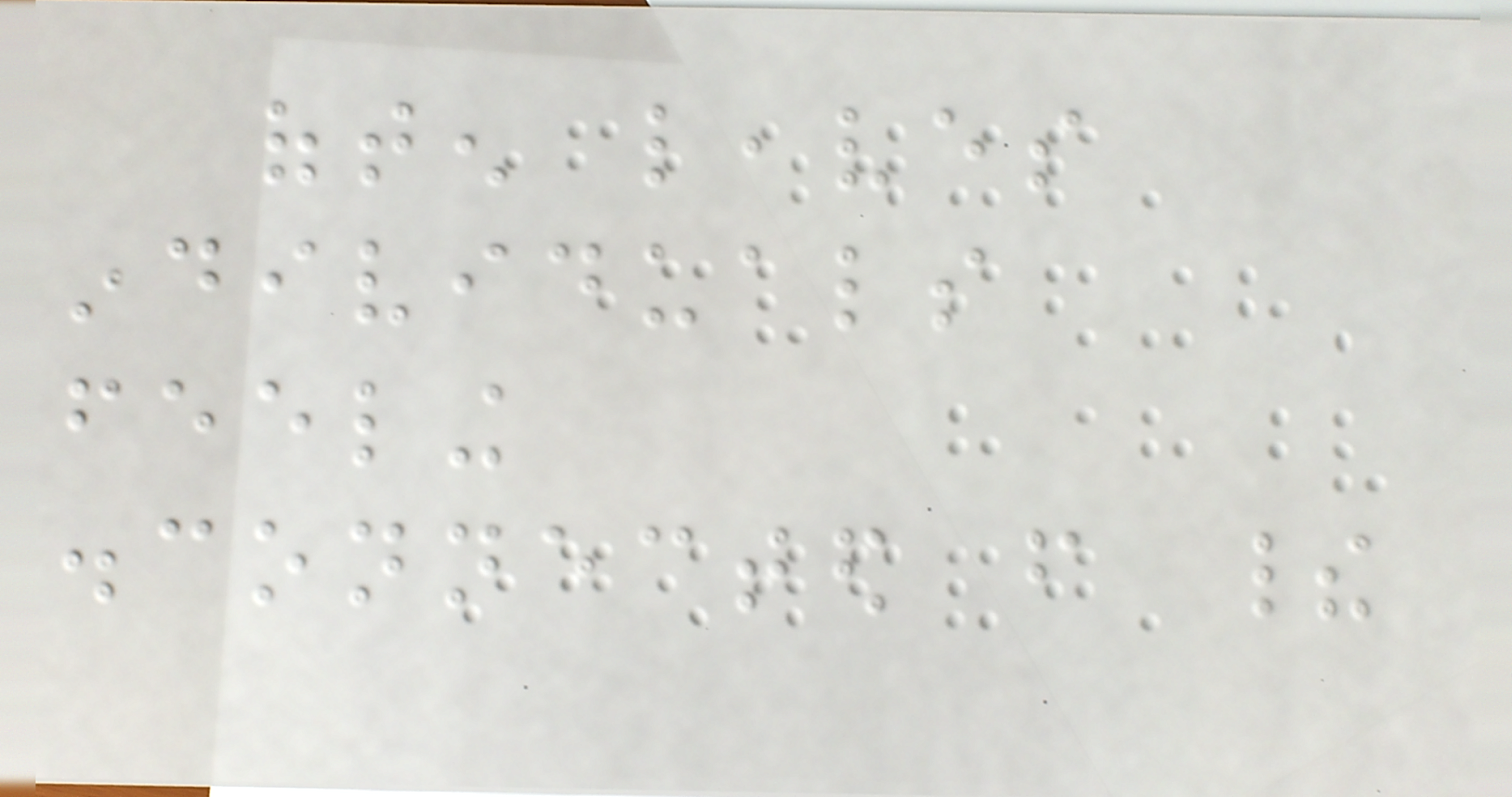often leaves
individuals
feeling
disconnected from their
